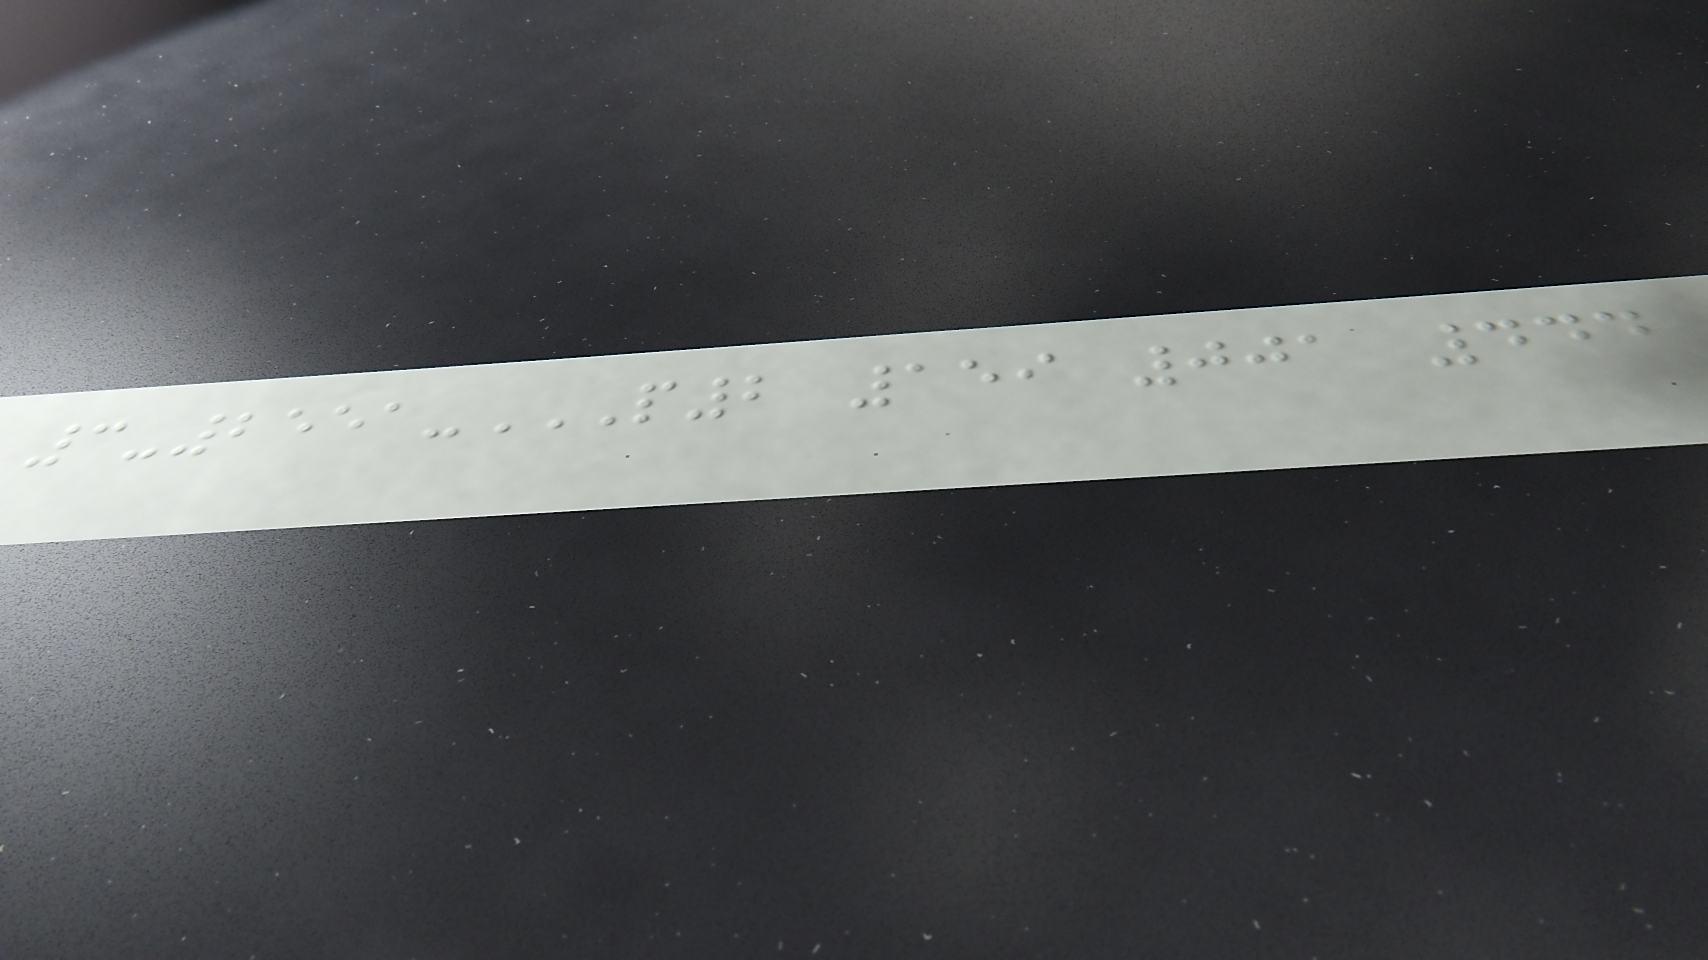3-2551-P2 159 001 444
